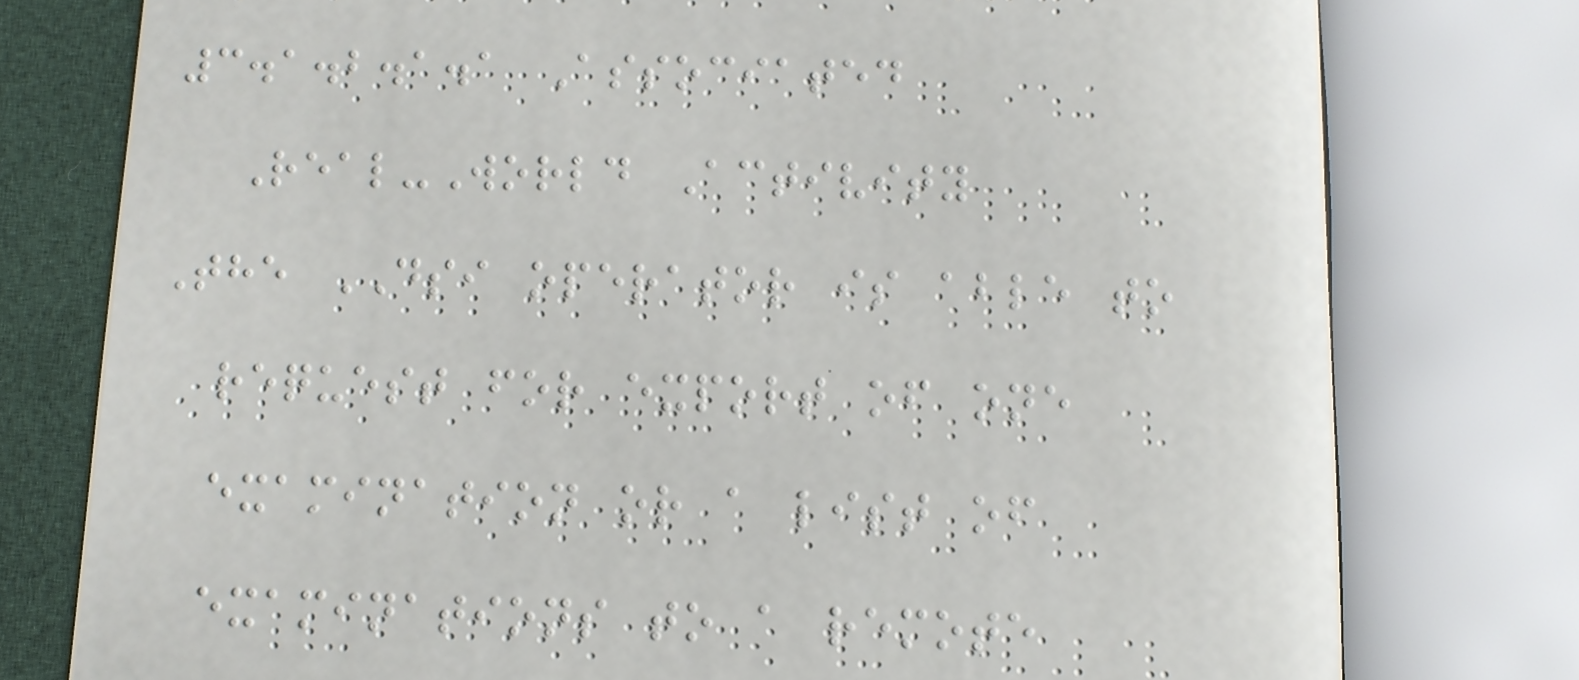3.1.2.1.1 Associated
Real-World Activity
The DSI operator is able to
request for export of one
examination or a list of
examinations to a remote
